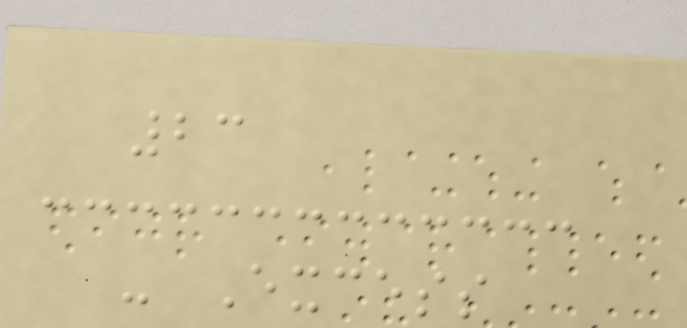23
- Excess
